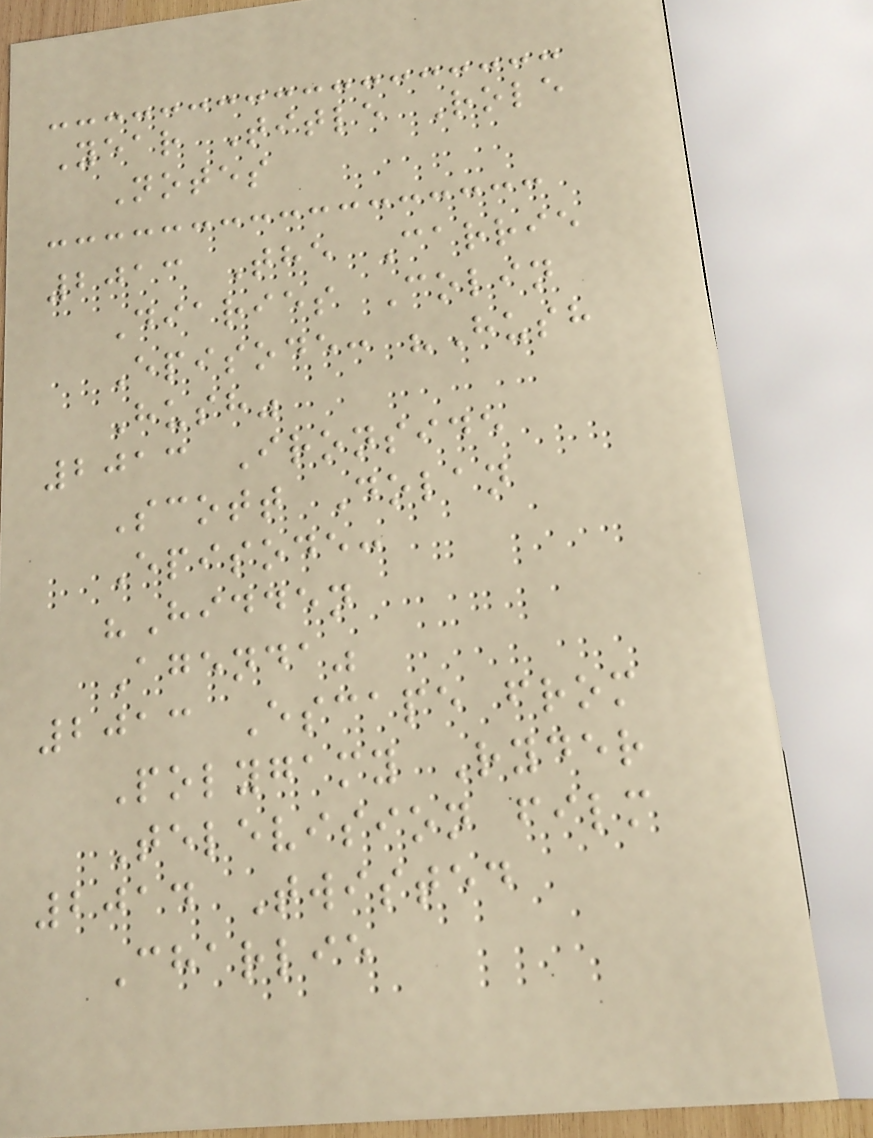Year Title Role
Notes
2013 The Carrie
Diaries Colin
Episode: "Hush
Hush"
2013 Ironside
Scott Dolan
Episode:
"Hidden
Agenda"
2013 Escape from
Polygamy Ryder
Television film
2014 Twisted
Charlie
